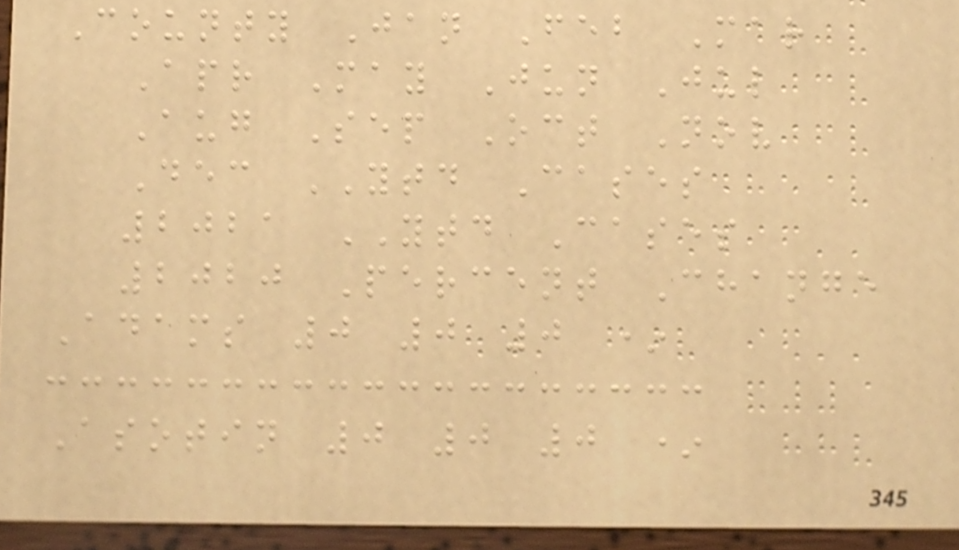County Jan Feb Mar
Apr May Jun Jul
Aug Sep Oct Nov
Dec YTD Cases
2021 YTD Cases
2020 Percent Change
Adams 0 0 0 *
Asotin 0 0 0 *
